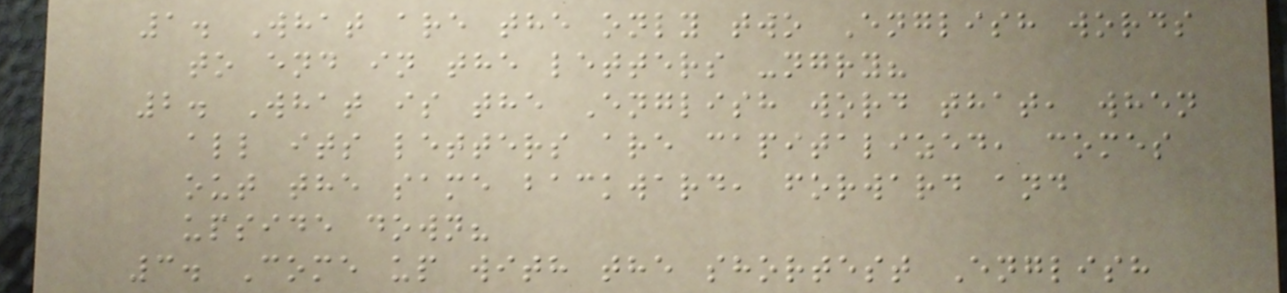1. What are the only two English words
to end in the letters -ngry?
2. What is the English word that, when
all its letters are capitalized, comes
out the same backward, forward and
upside down?
3. Come up with the shortest English
